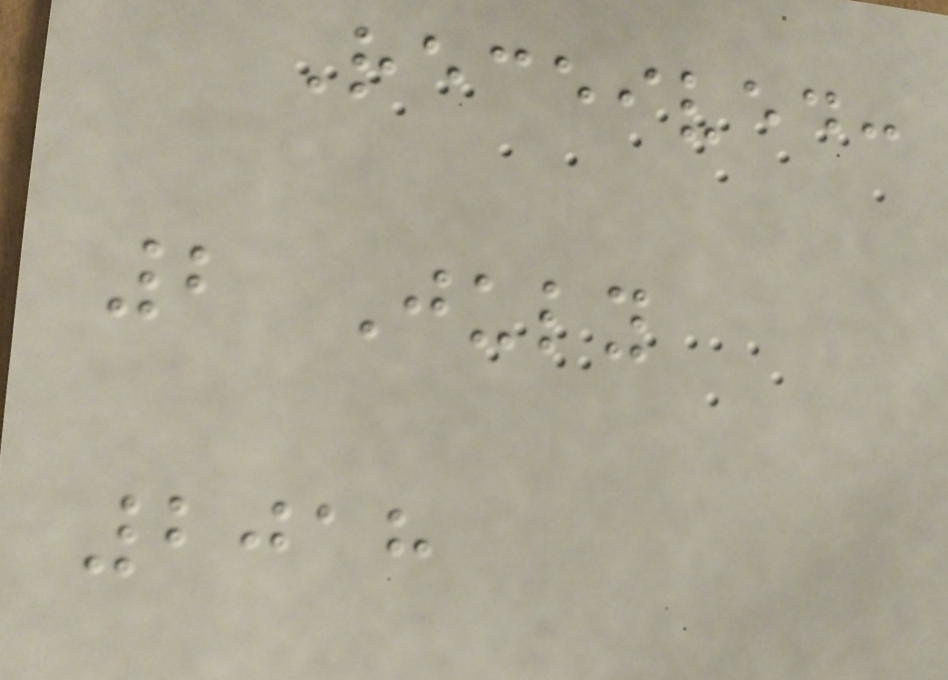Received:
2 July
2018
